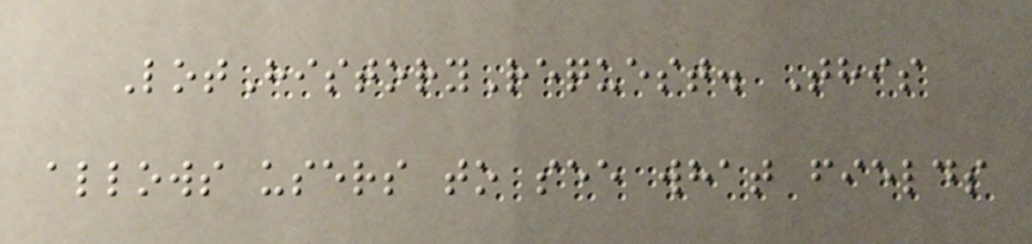LotHistoryRequest. This
allows users to see what fields
